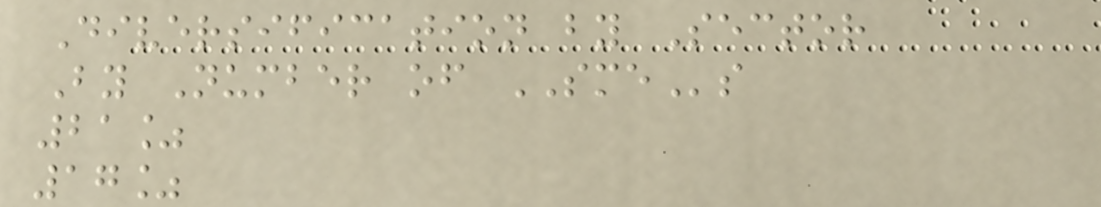Diversification by Sector
By Number of SMEs
21%
17%
